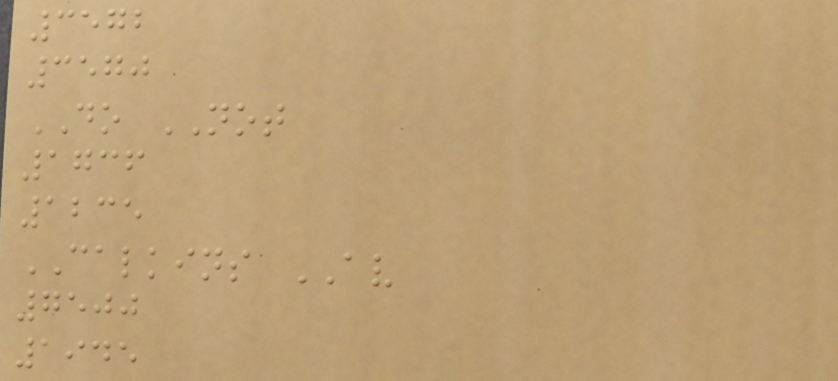3572
3570
DO NOT
1736
1235
CALKINS AV
7500
1945
